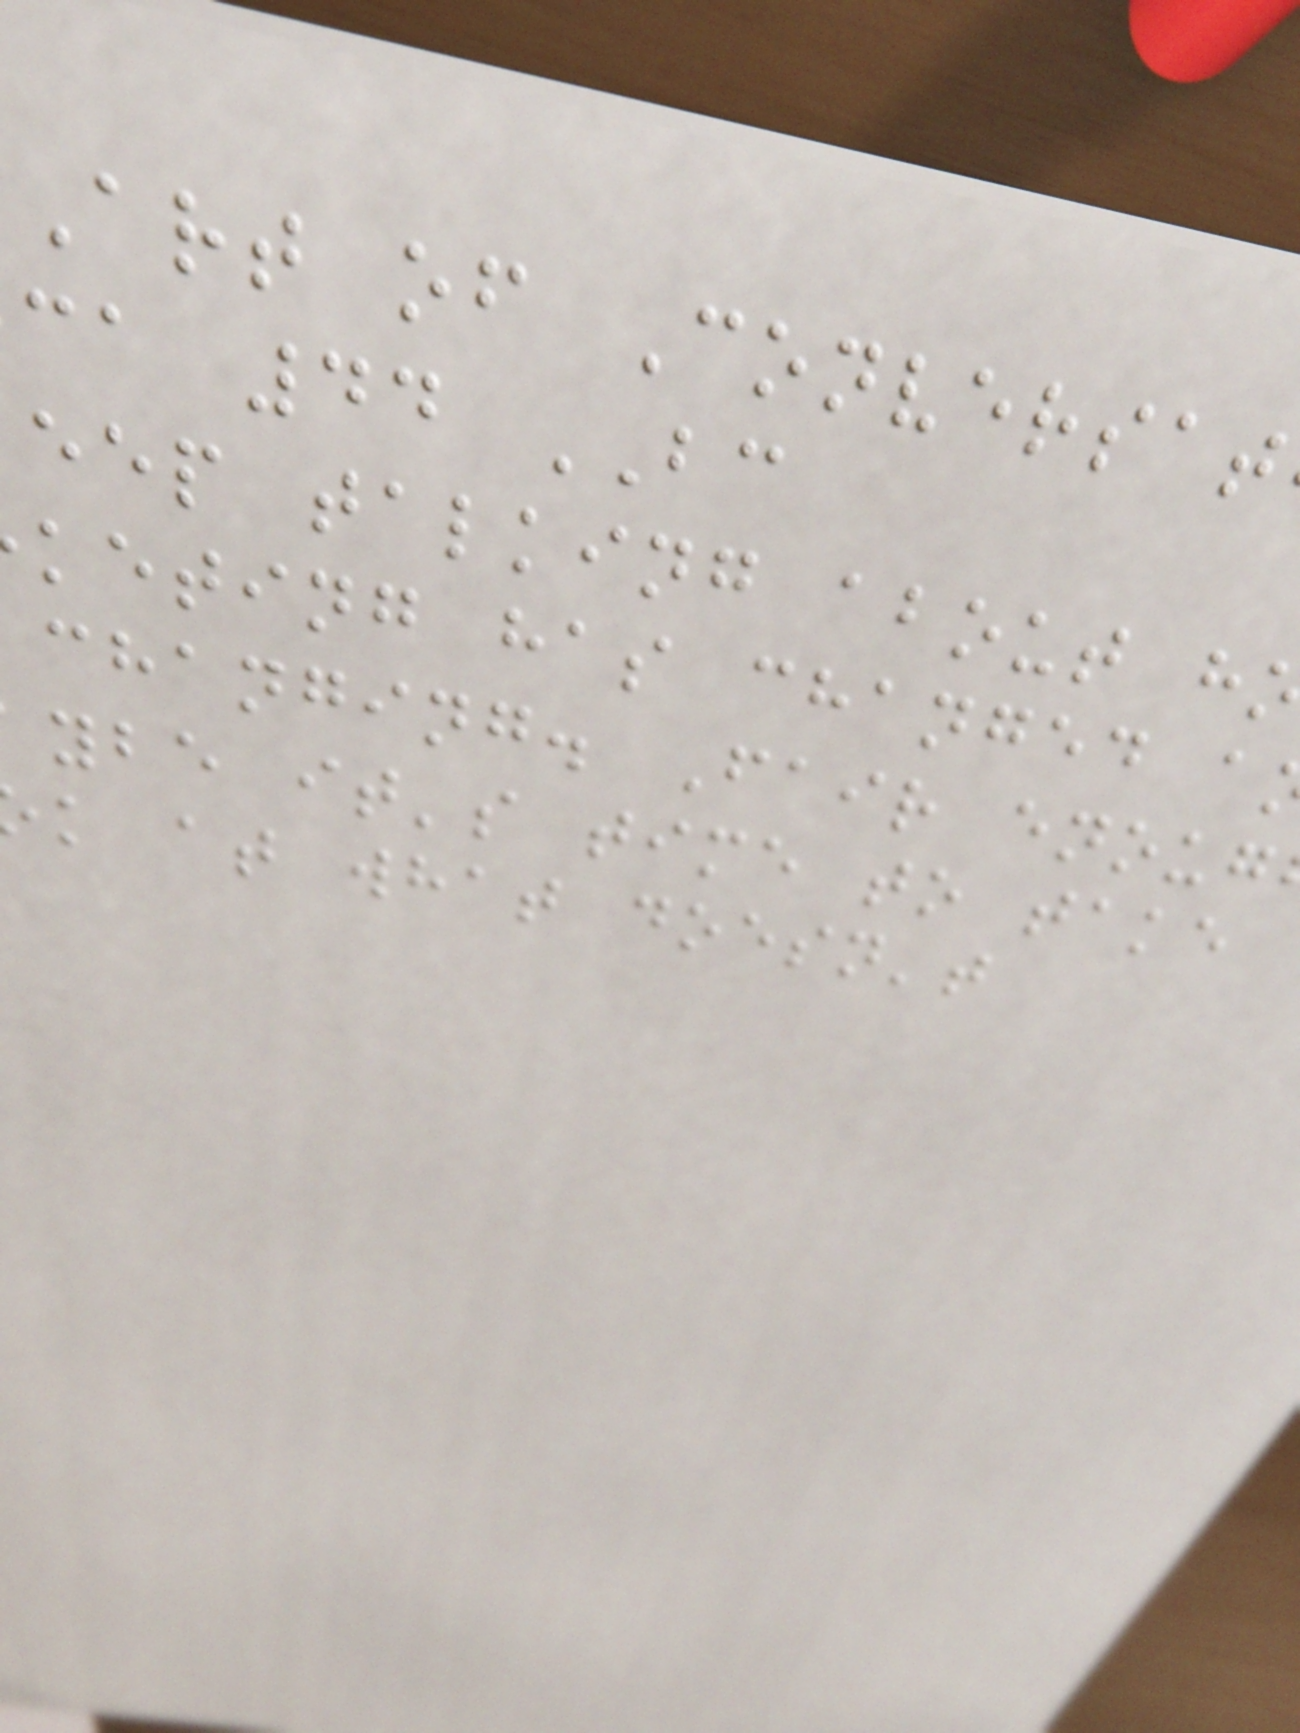Art of Conversat
ca 44 BC
eep talking about h
keting has changed a
changing. Fair enoug
ybe it's time to take
k at what doesn't
